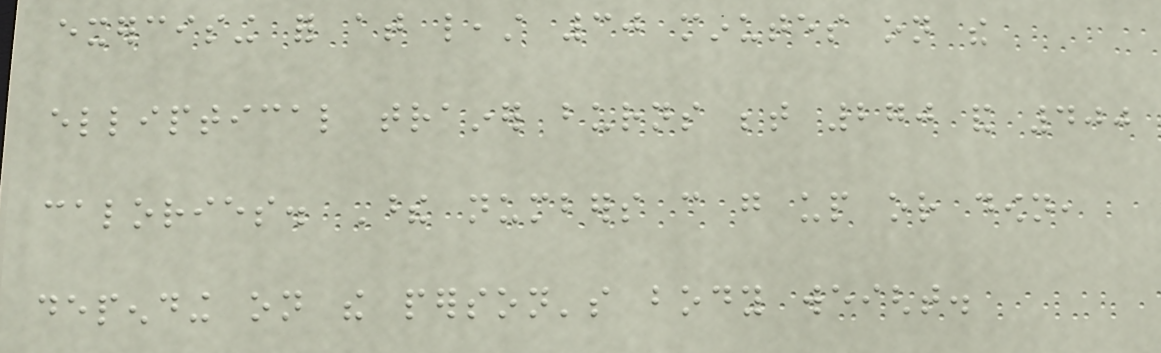exercising for at least 30 minutes on the
elliptical trainer burns between 270 and 400
calories. These numbers can go up or down,
depending on the person's body weight.
